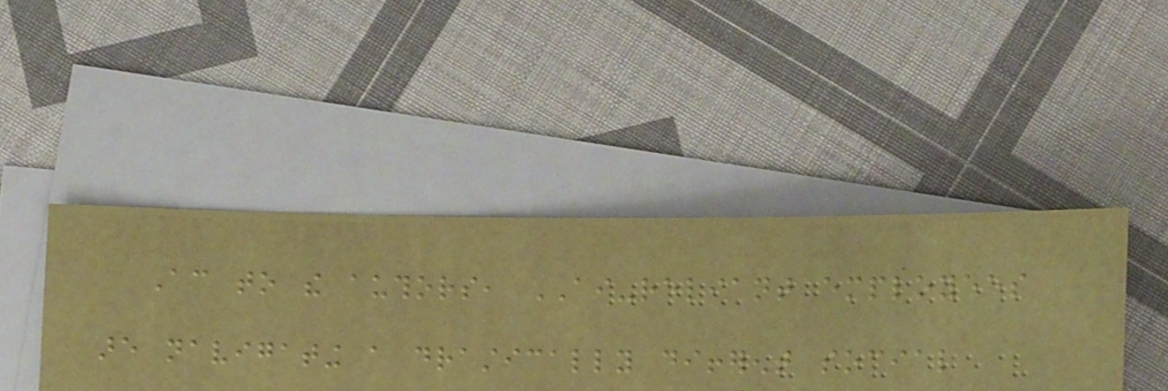According to the authors, AI-reliant employees
are navigating a drastically different social
